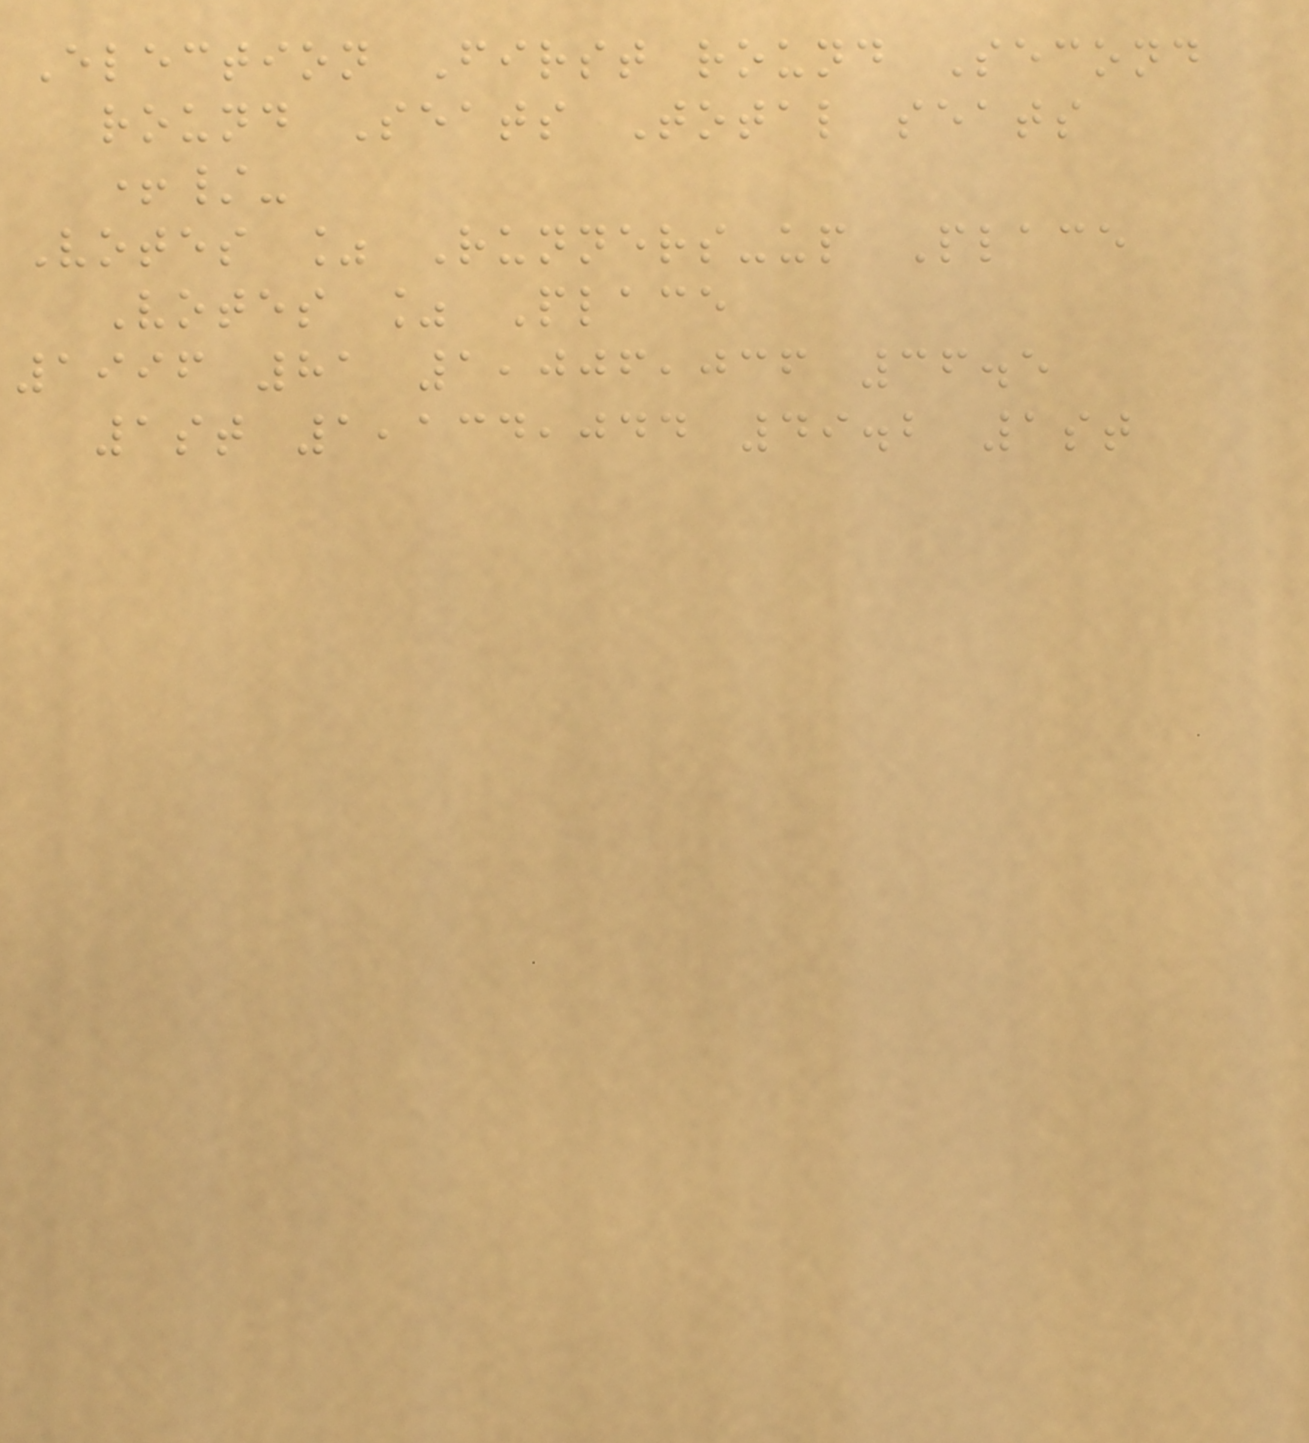Election First round Second
round Seats Total seats
+/-
Votes % Runners-up Place
Votes % Place
1996 81 1,006,036 36.5
1st 1,134,044 49.2 1st
